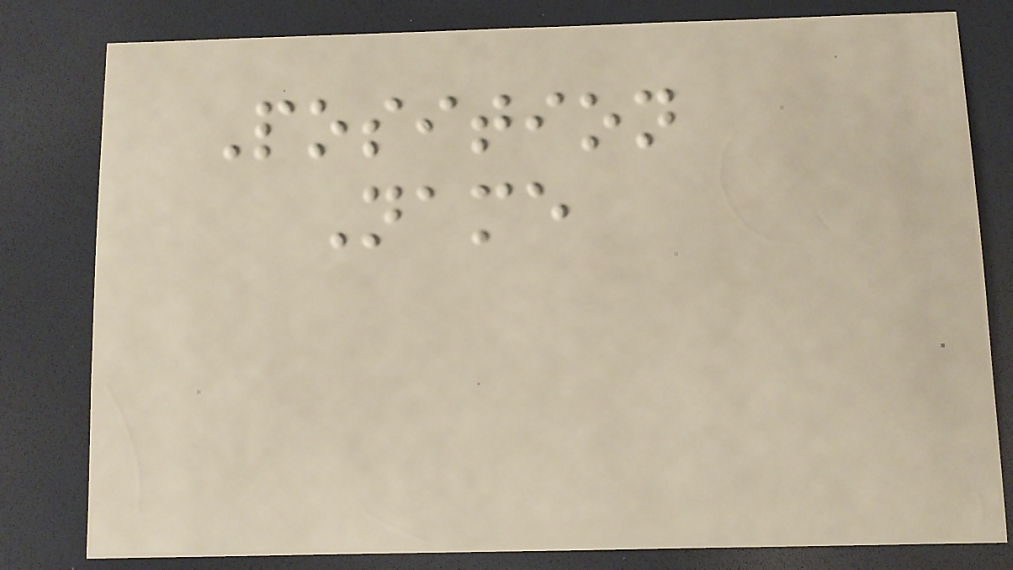Position
Name
